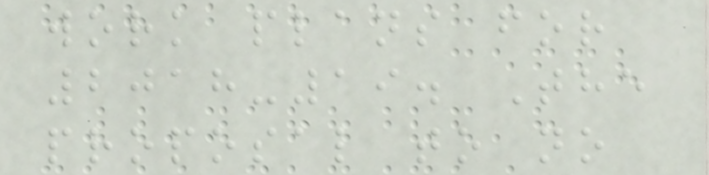work plans for
2018-19. The
proposal to no
